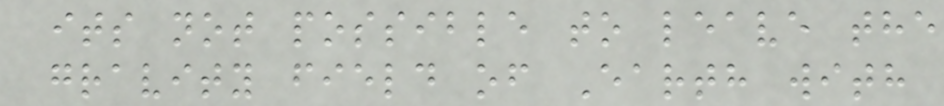its not possible to leave the
gravity field of Earth with
